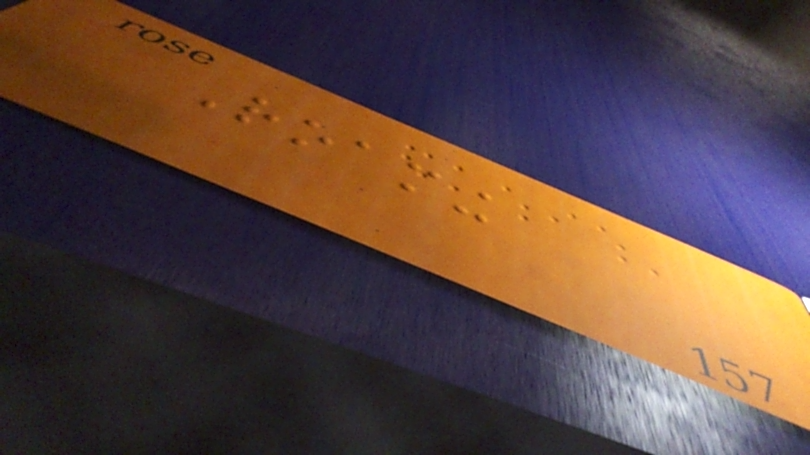Roaming
